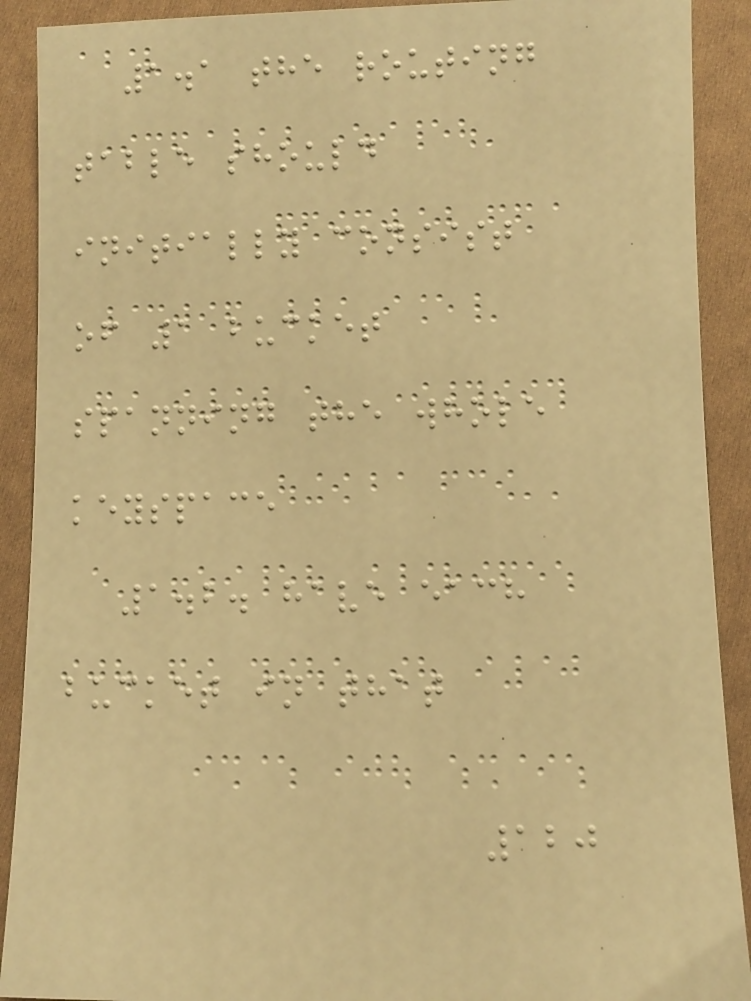1.1 the routing
table should
initially consist
of 1 bucket
spanning the whole
keyspace
1.2. have each
bucket in that
120
